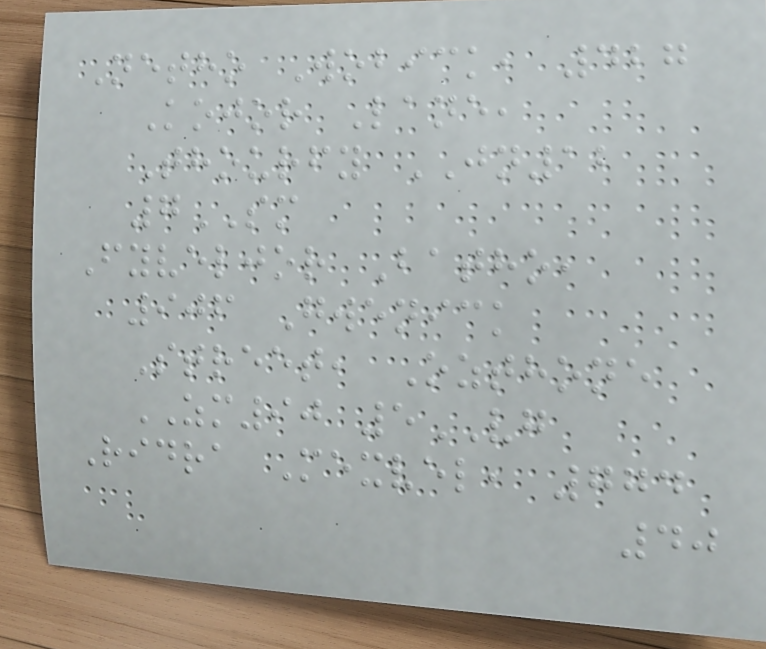Netho Wobick, 427
Kojor Lane,
Thourfy JN12
7SM
Fyveljor Batho,
906 Gwenick
Street, Ozthone
ZM90 5VG
Ridra Mexvel, 774
40
